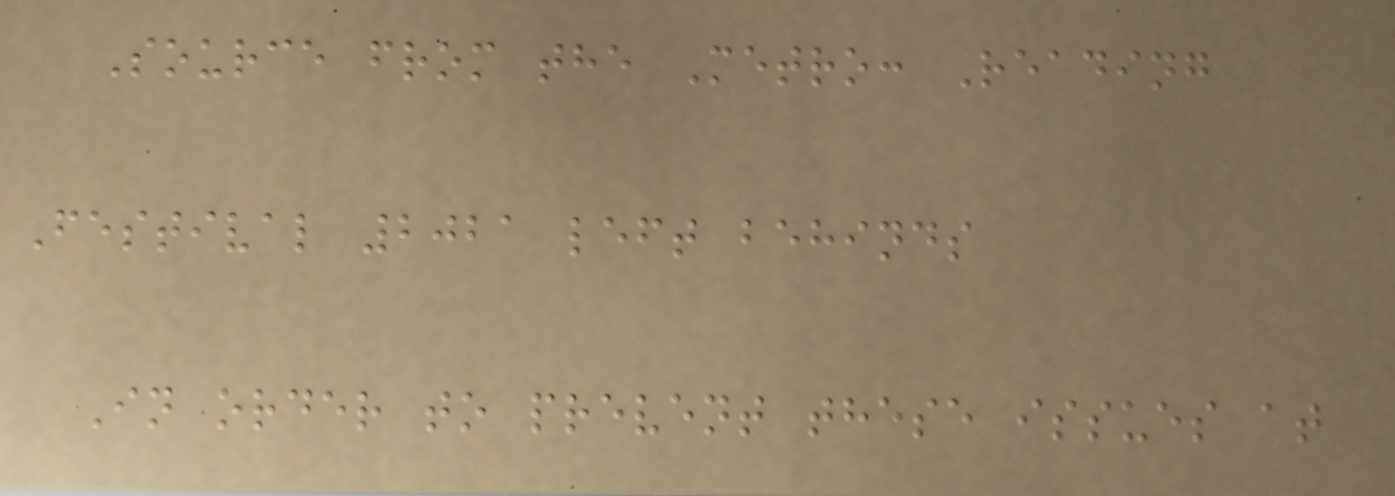Source from the Metro: Reading
Festival 2021 left behinds
In order to prevent these issues at
